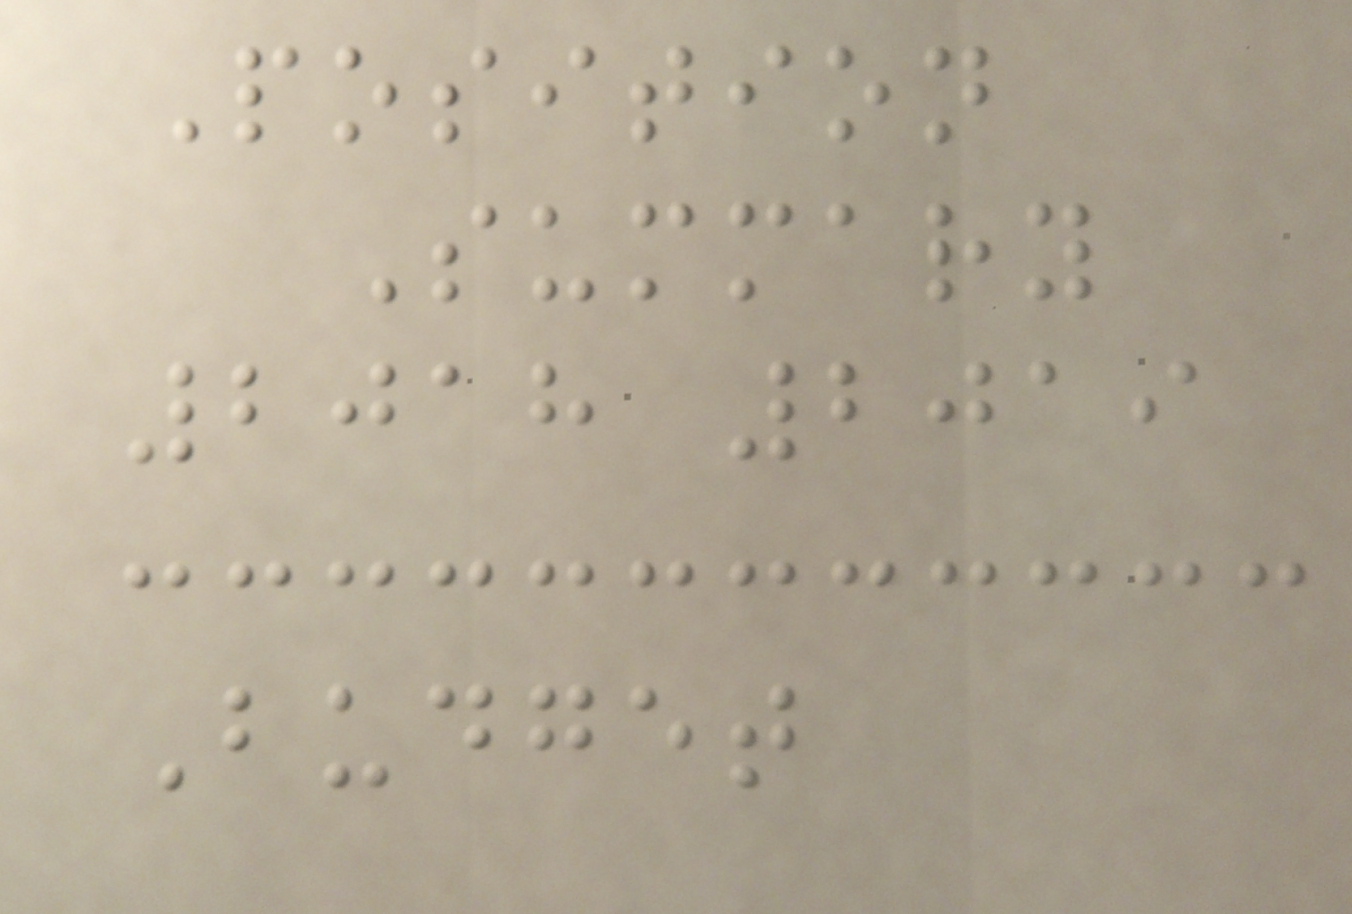Position
Summary
2018 2019
Budget
